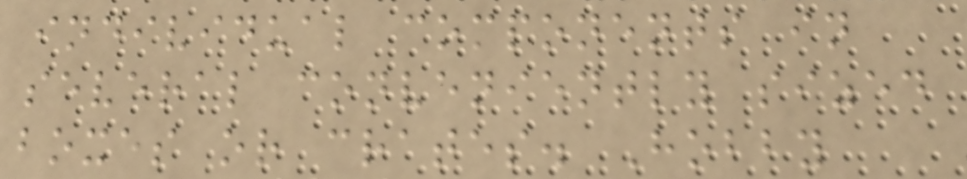individual components in
several conveniently sized
boxes or crates. Hobby
